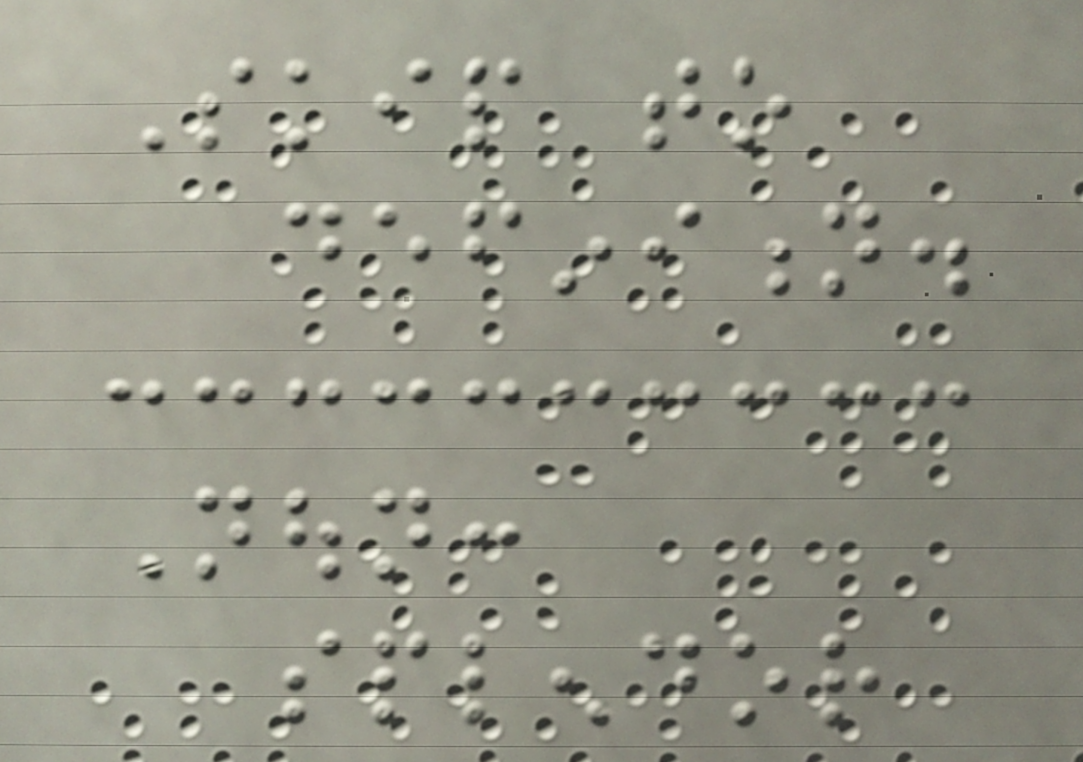Skip to
definition.
Noun:
splendor
